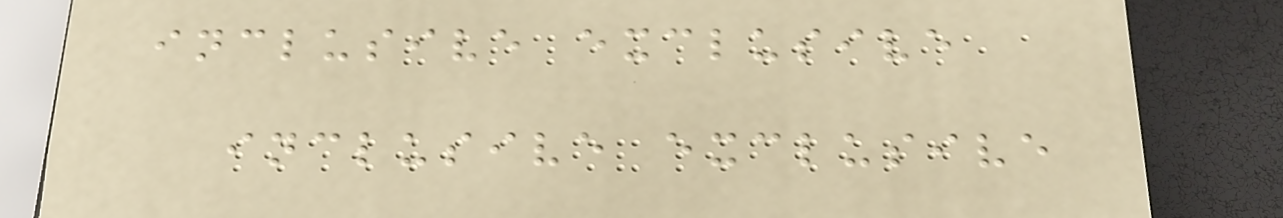inclusive exclusive
inclusive exclusive
